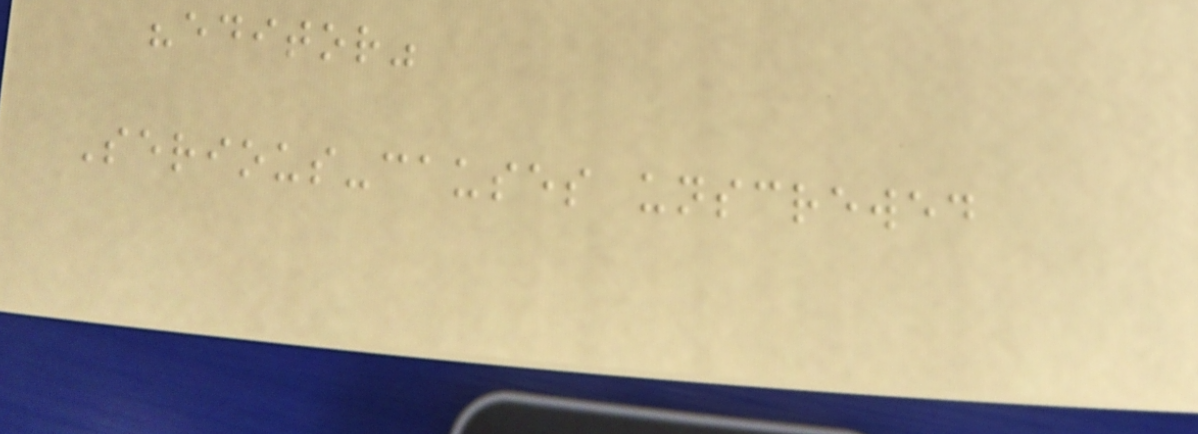"editor"
Serious-causes unscrewed
